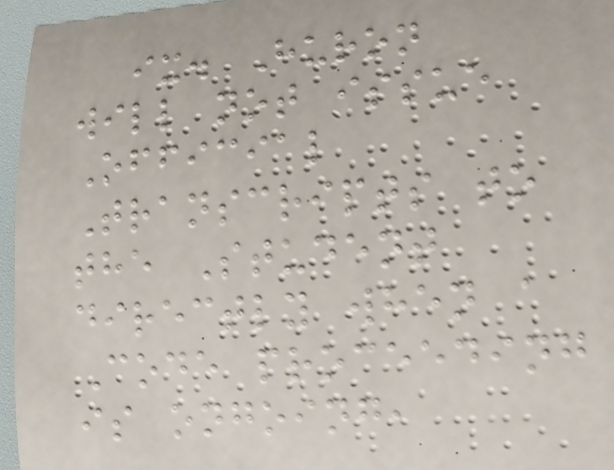ix. Huron
will not issue
Official
Transcripts to
the Student
directly when a
Code proceeding
is ongoing,
